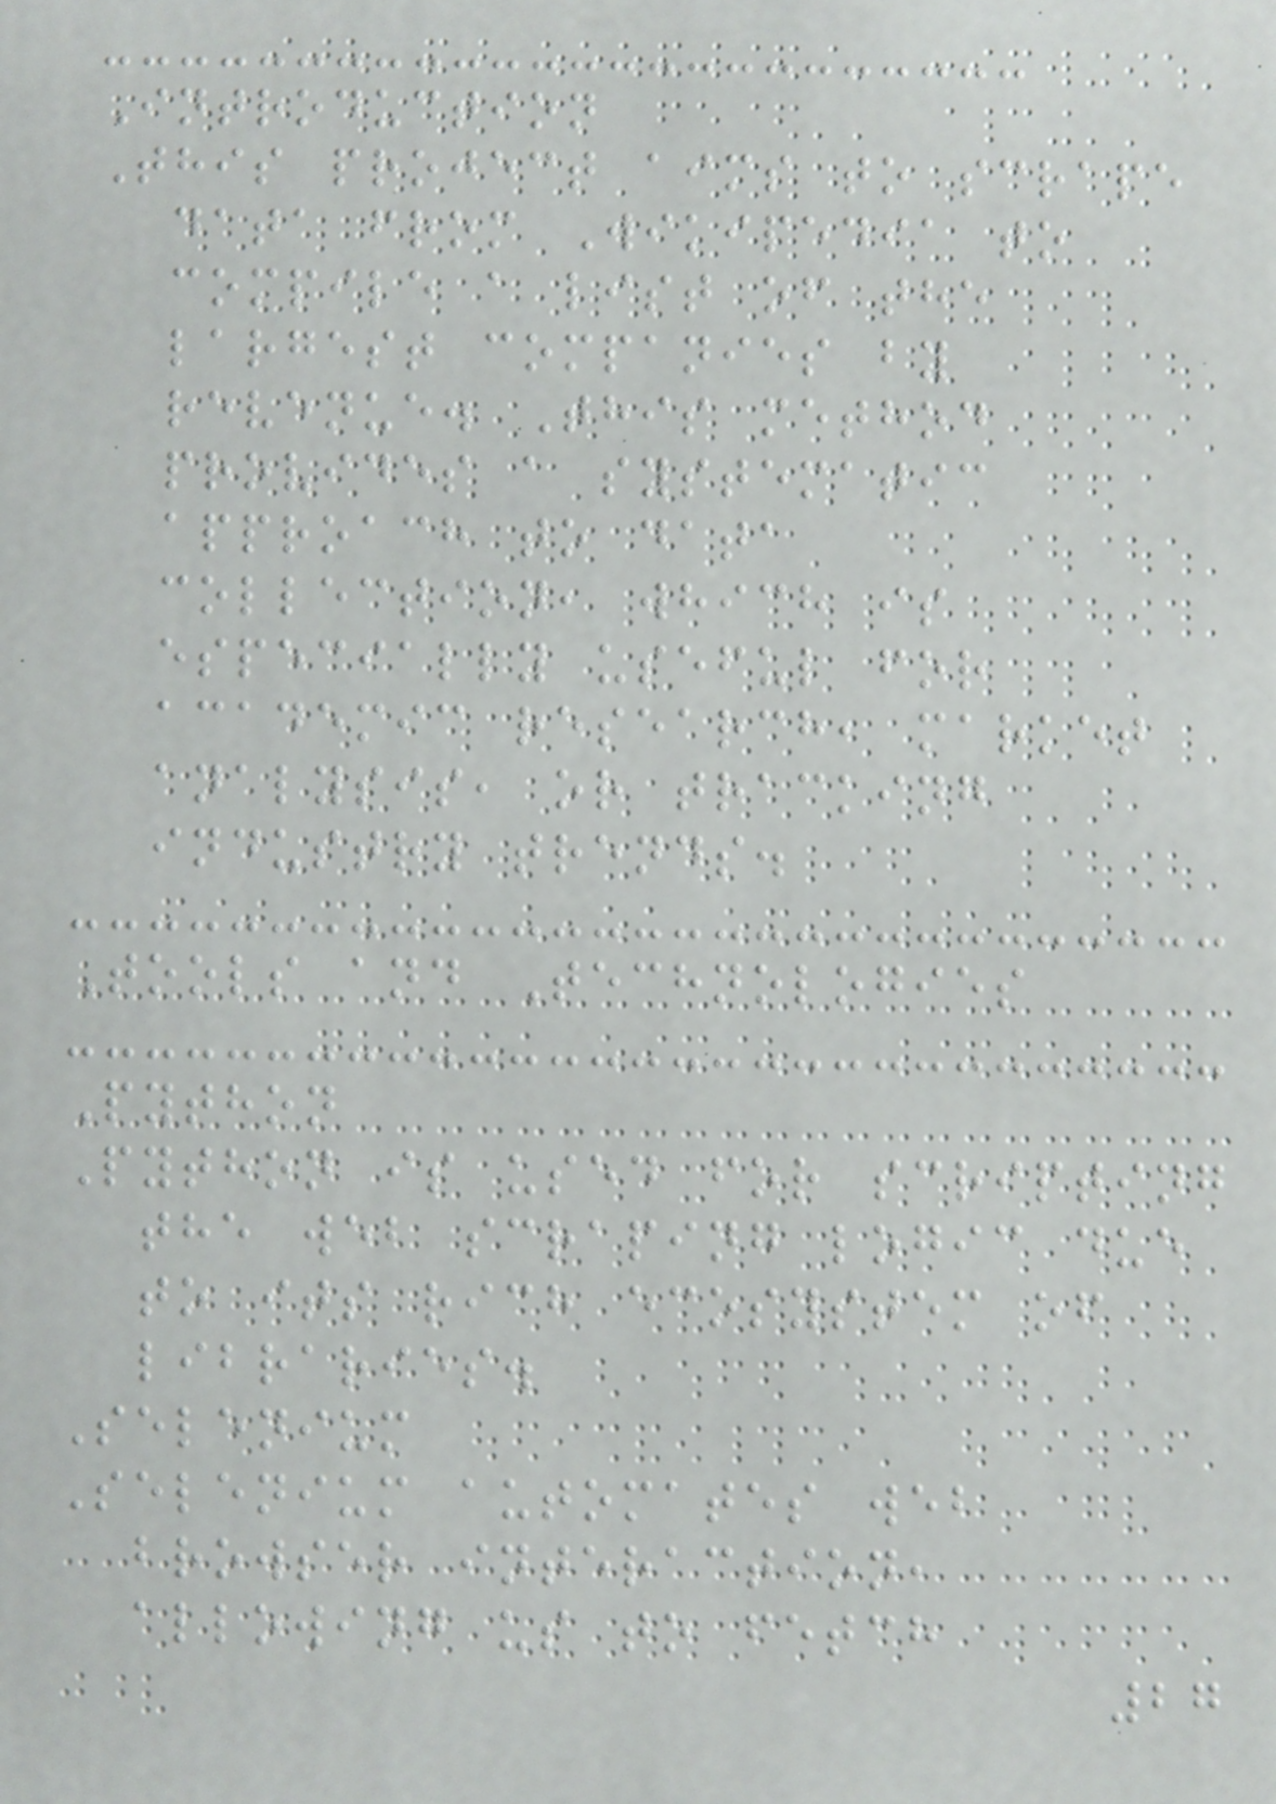Introduction
This project aims to scrape
data from Wikipedia to
compile a list of the
largest companies by
revenue. This method
provides a systematic
approach to data
collection, which is
especially useful for
academic research, market
analysis, or tracking
industry trends.
Tools and Technologies
Python
Python is used for scripting
the web scraping logic due
to its rich ecosystem of
libraries.
Selenium
Selenium automates web
browser interaction,
allowing us to fetch
27
